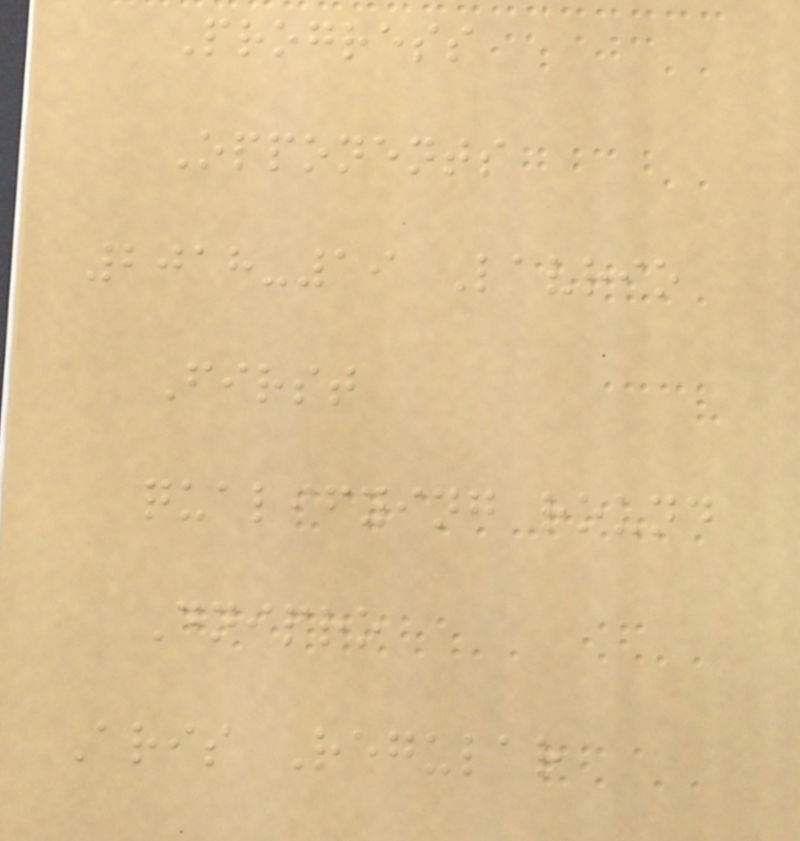Progress
Opponents
2018-19 Lavrio
First
qualifying round
Dnipro
Aris Regular
